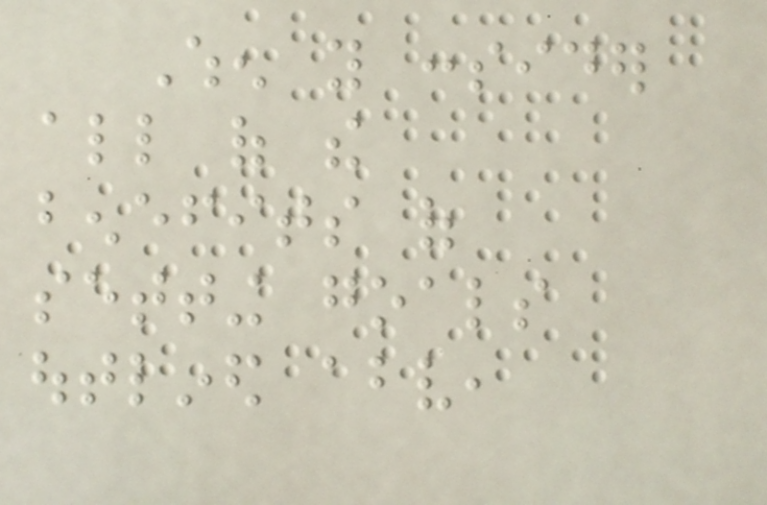When you consider
all of the
benefits of
setting goals
outlined above,
